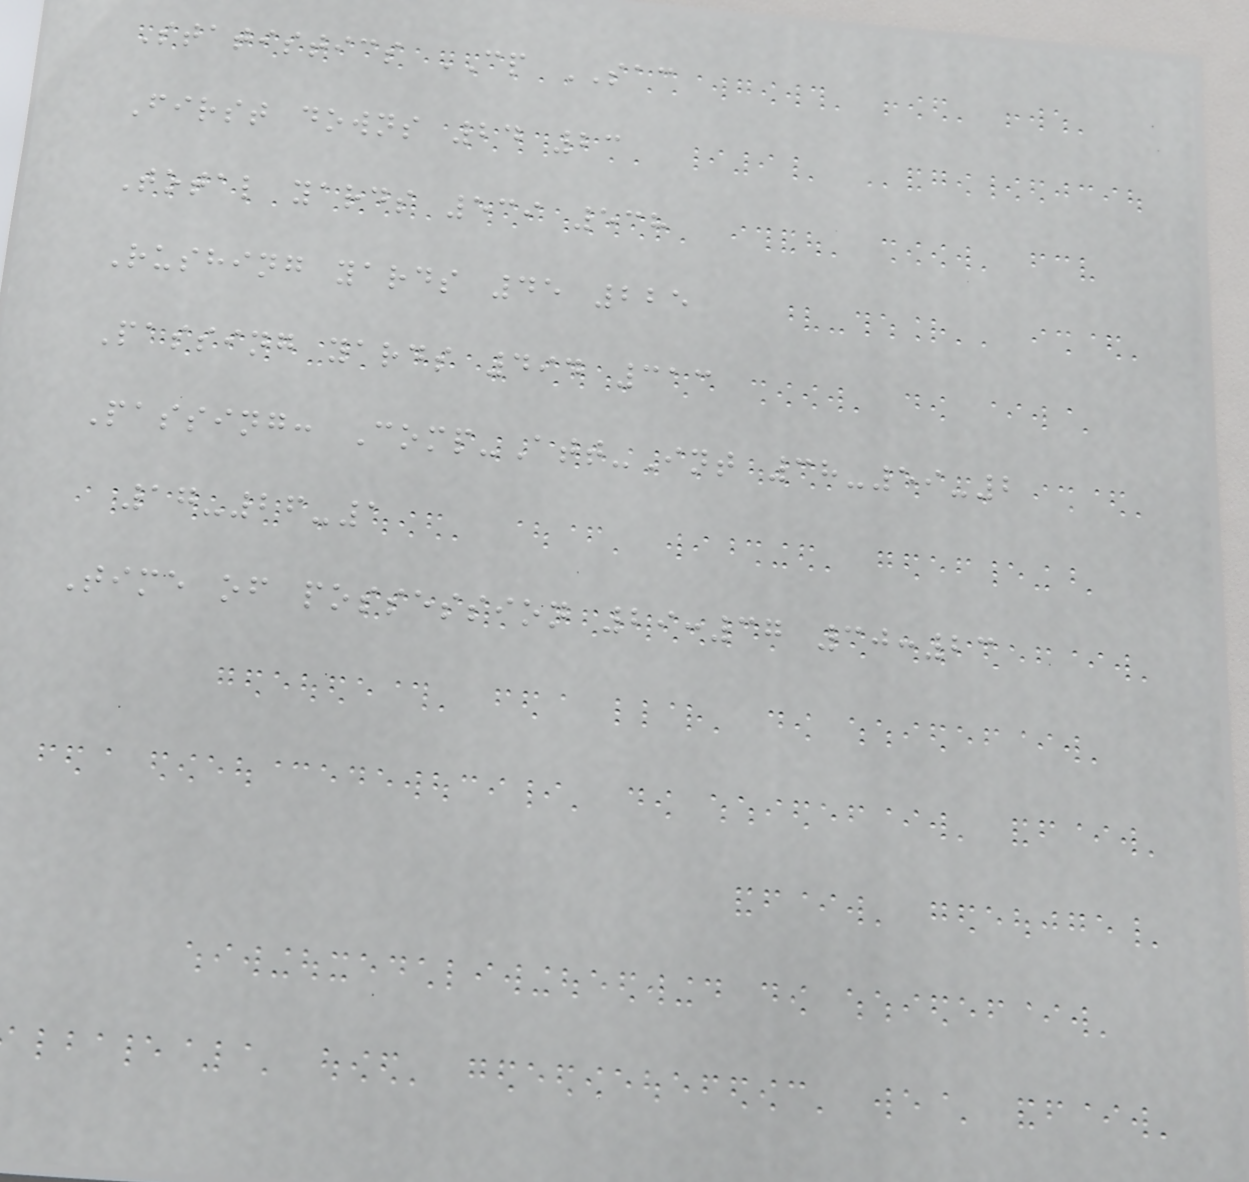Statistics CP SAC
First downs 24 23
Total yards 539 538
Rushing yards 45 225
Passing yards 494 313
Passing: Comp-Att-Int 38-59-2
17-26-1
Time of possession 29:37 30:23
